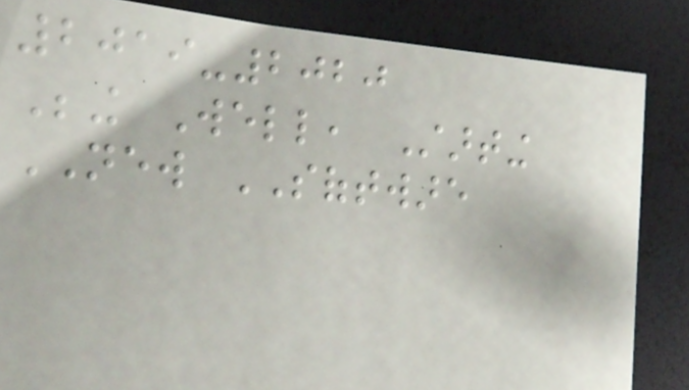2019-2020
Being Well, Starting
NEW SOFTWARE
